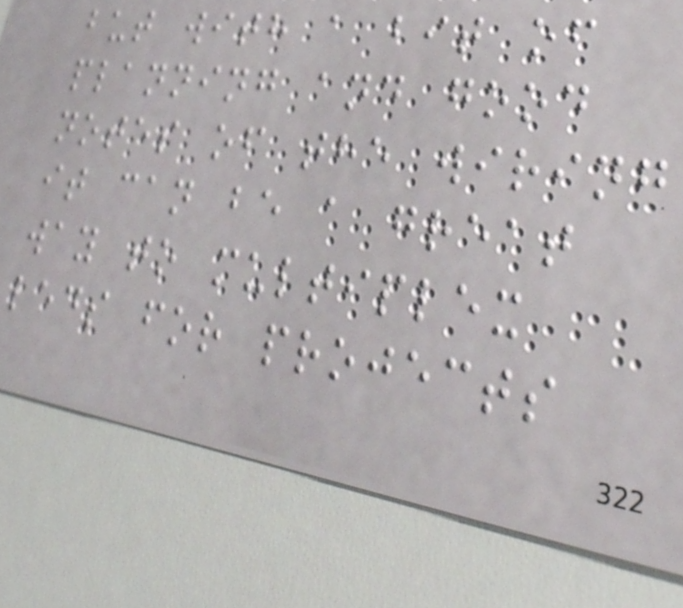but with a bit of
planning and good
notes of the wiring
it can be a great
way to multiplex
leds for projects
